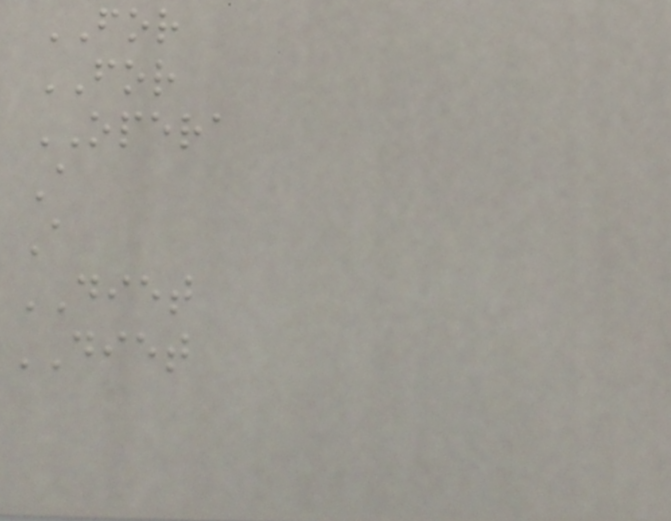FOR
FOR
OPERA
A
A
DIET
DIET
